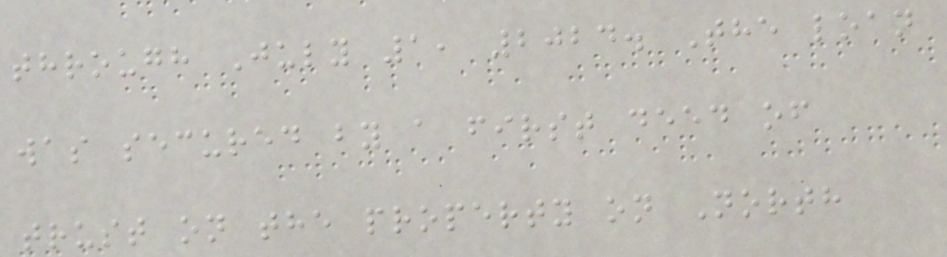through July 1, 2024. The loan
was secured by a first deed of
trust on the property on North
